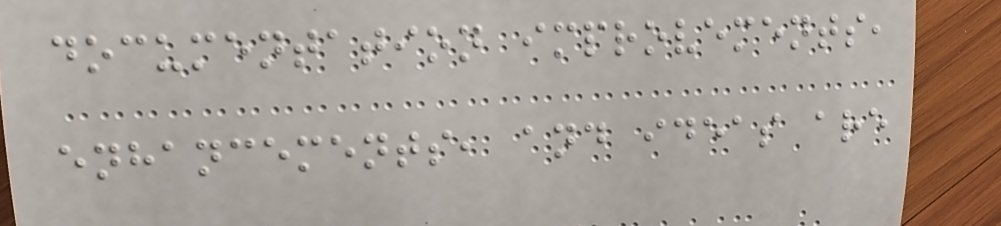documentation improvements,
enhancements, and ideas are
